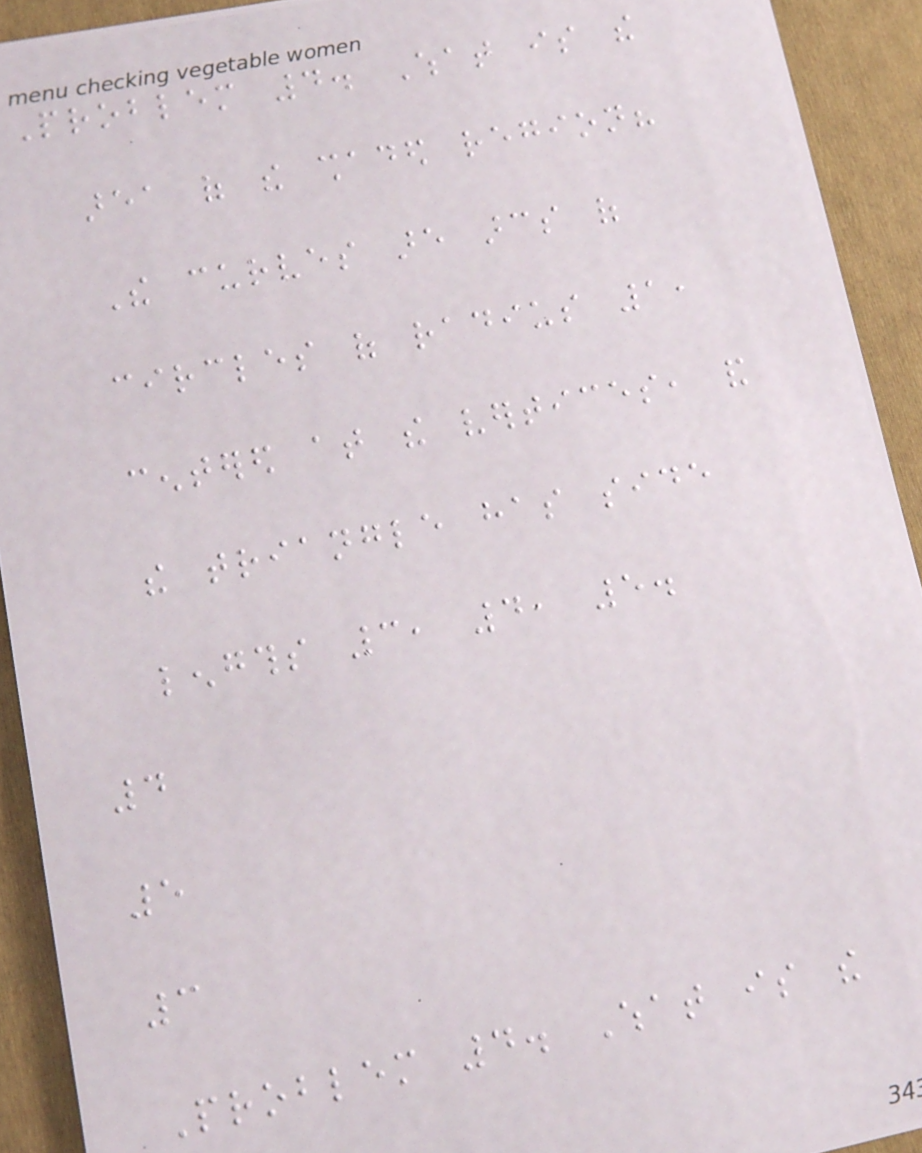Problem 4. What is the
area of the shaded region?
The curves are arcs of
circles of radius 1,
centered at the vertices, and
the triangle has side
lengths 3, 4, 5.
4
5
3
Problem 4. What is the
